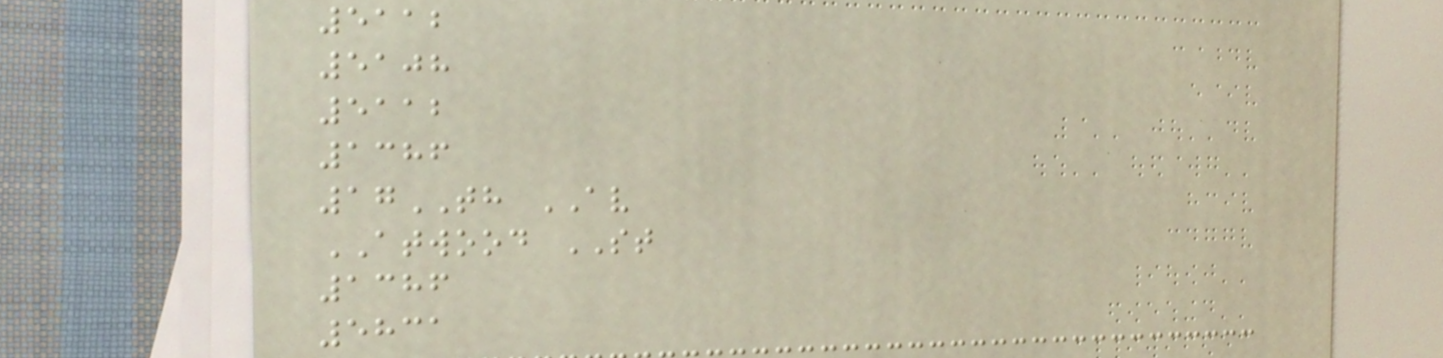5112
5108
5112
1386
17TH AV
ATWOOD ST
1386
5831
